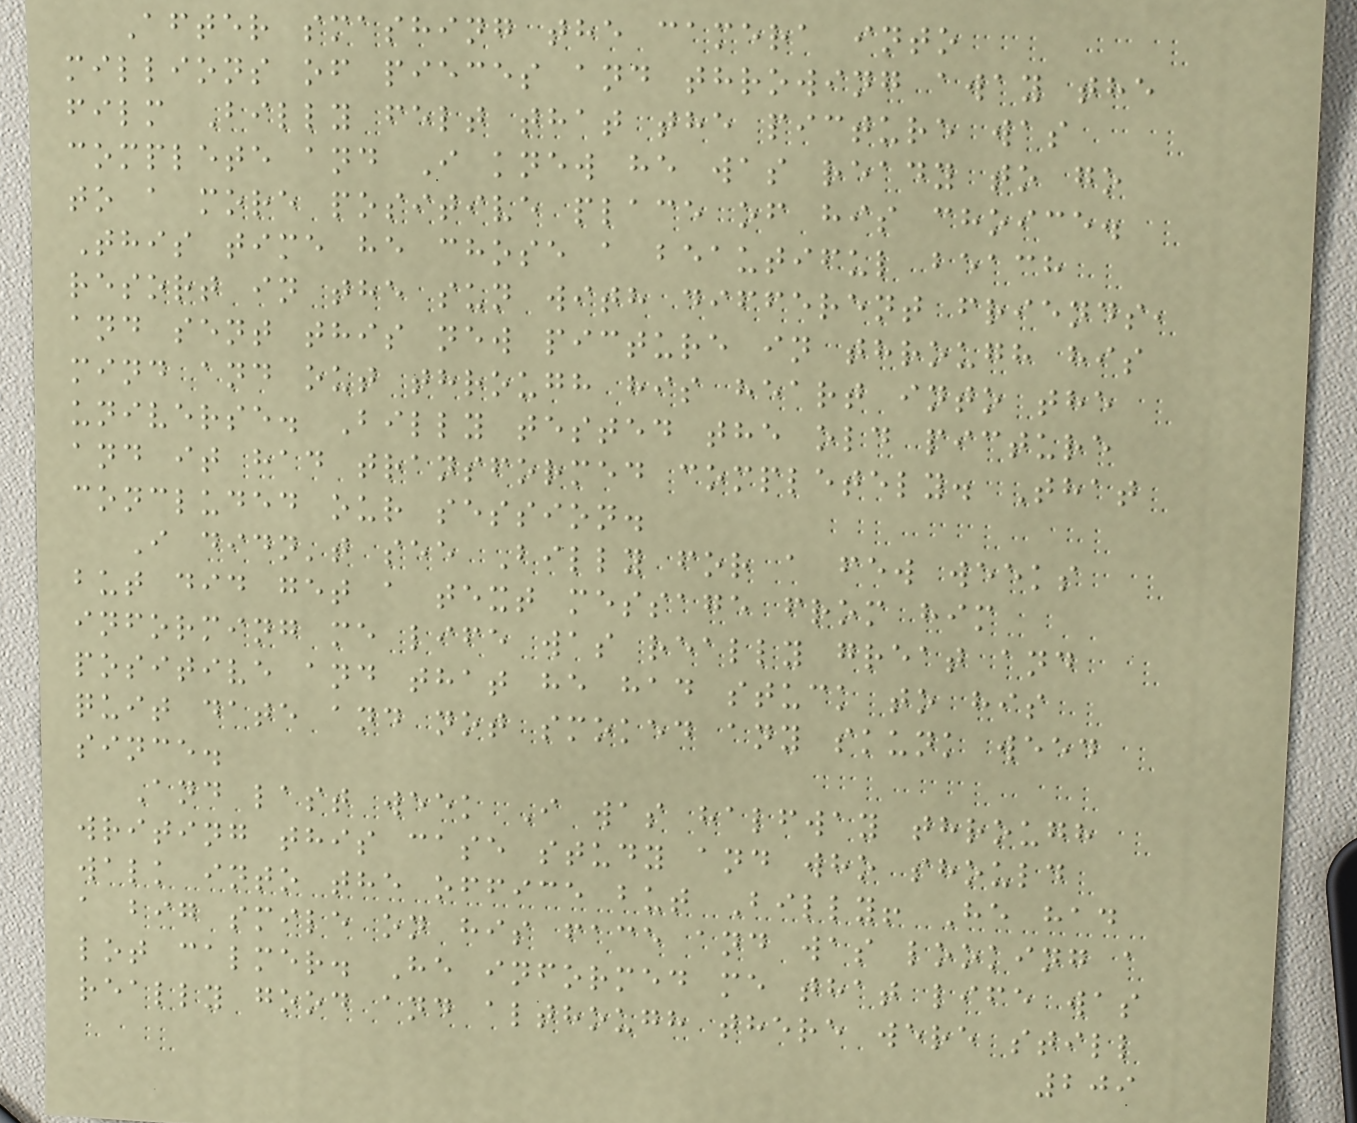After smashing the camera into
millions of pieces and throwing away the
film Billy felt that the picture was
complete and I knew he was ready to go
to a more positive place of his choice.
This time he chose a beautiful beach
resort in the sun with different friends,
and sent this new picture in through his
mind and out through his heart into the
universe. Billy tested the old picture
and it had transformed completely. That
concluded our session.
I didn't see Billy for a few weeks
but did get a text message from him
informing me life was really great and
positive and that he had stuck to his
quit date and not smoked any skunk weed
since.
And last week I was halfway through
writing this case study and who should
walk into the office but Billy! He had
a big smile on his face and was looking a
lot calmer. He informed me that life was
really good and although there were still
209
